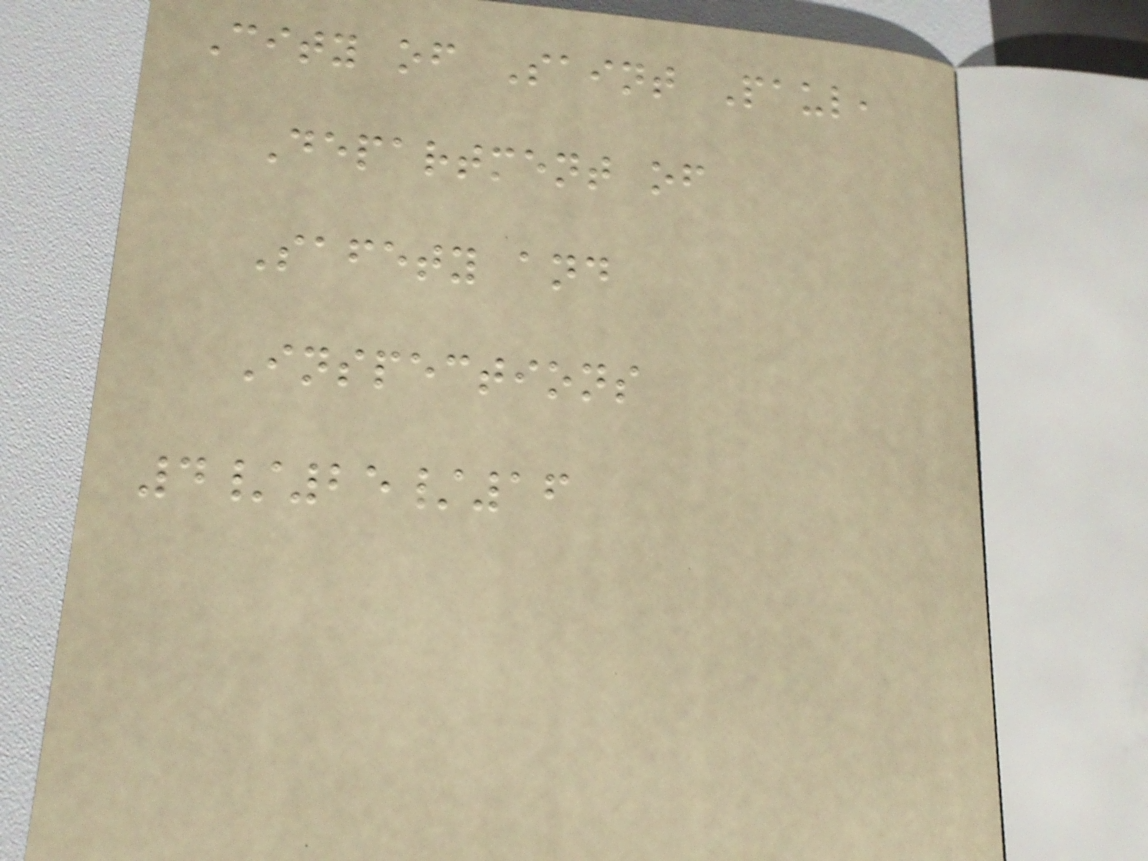City of Saint Paul,
Department of
Safety and
Inspections
4/25/16
